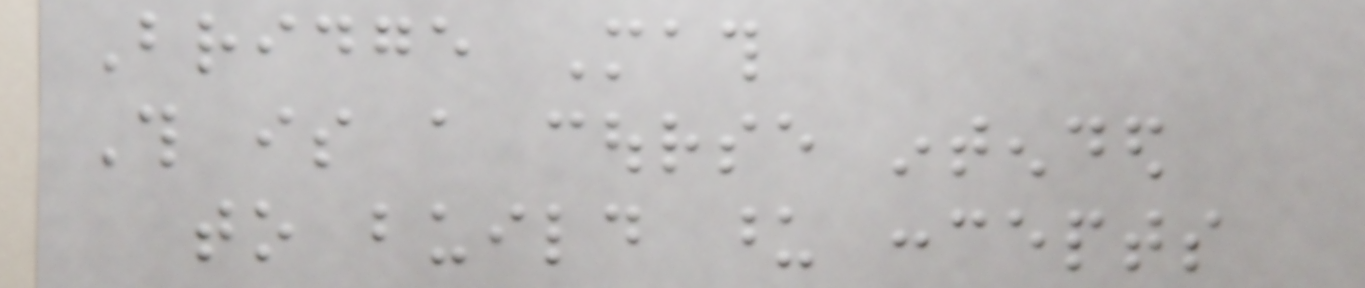Bridge Math
This is a course intended
to build upon concepts
